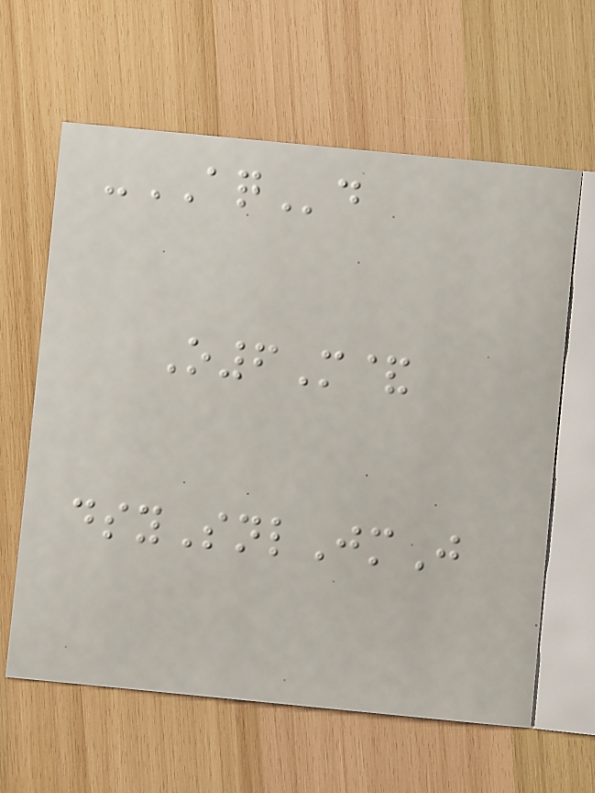-AQd
O6M&
dsySnlJmJ
